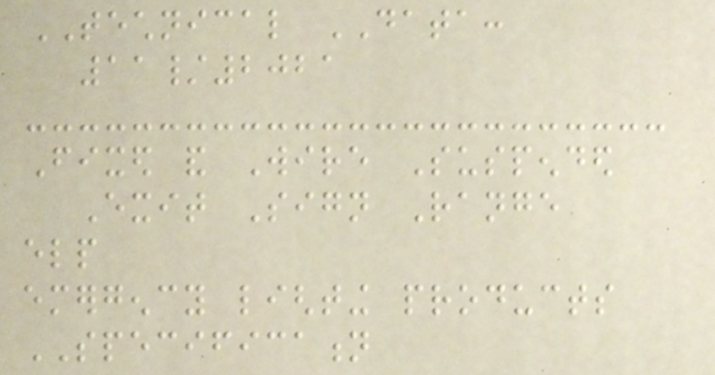TECHNICAL DATA:
11/2021
Fixed and Wire Suspended
Exit Sign Range
elp
emergency lighting products
SPECIFICATION
